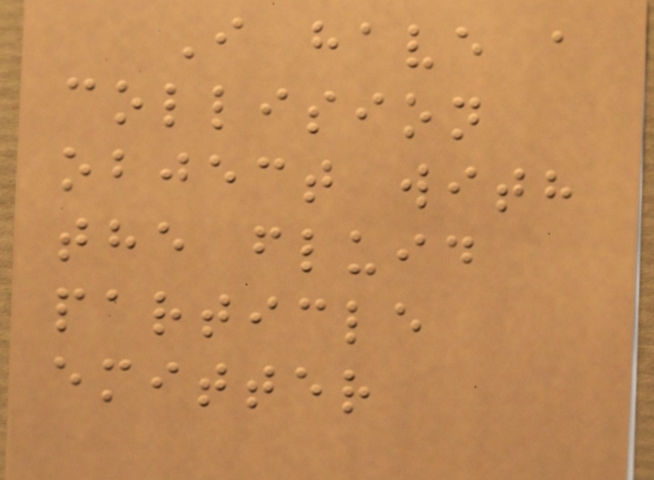I have a
collision
object with
the fluid
particle
emitter
